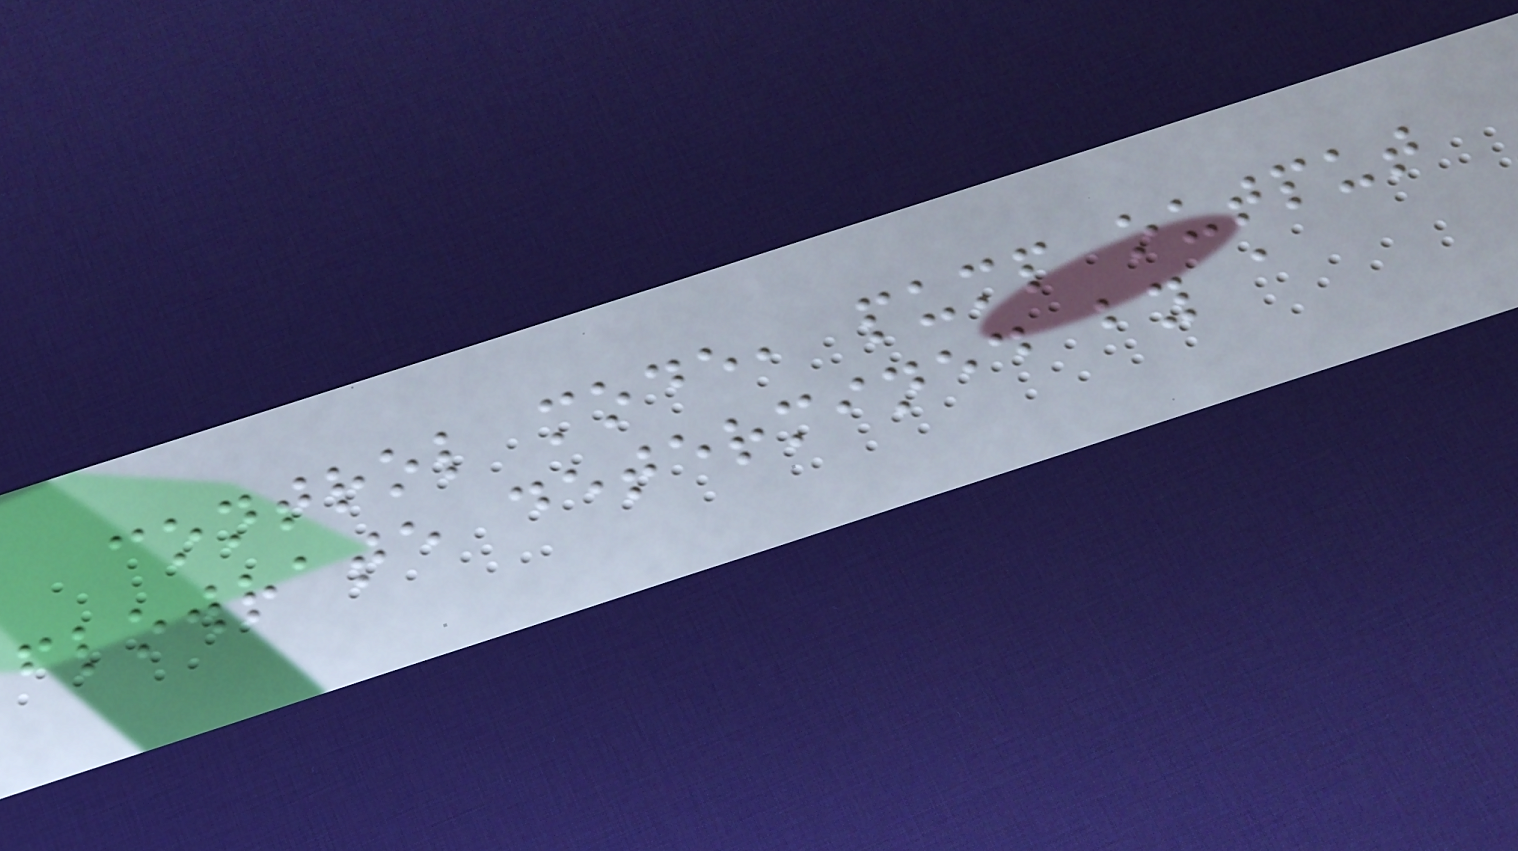control mode, pump output
flowrate determined by a
